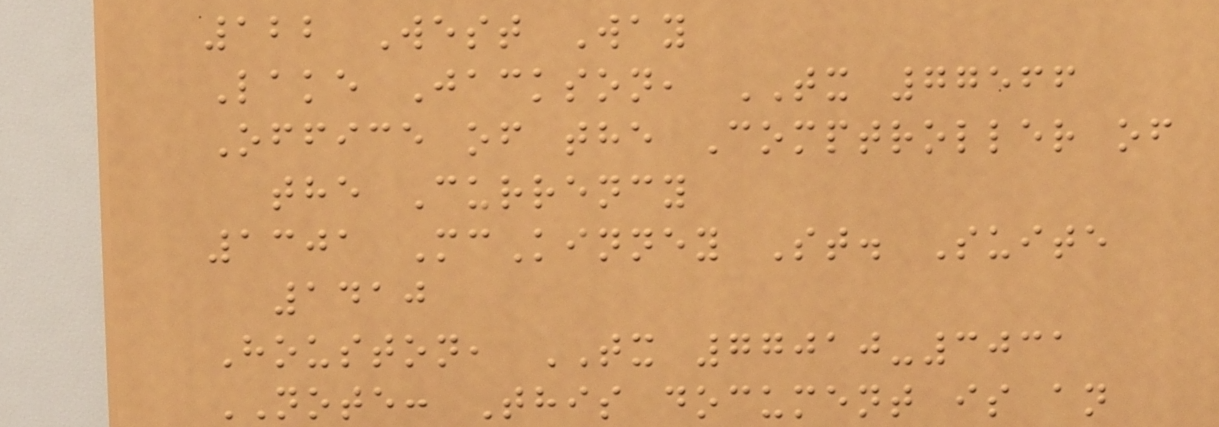122 West Way
Lake Jackson, TX 77566
Office of the Comptroller of
the Currency
1301 McKinney St. Suite
1410
Houston, TX 77010-3031
NOTE: This document is an
